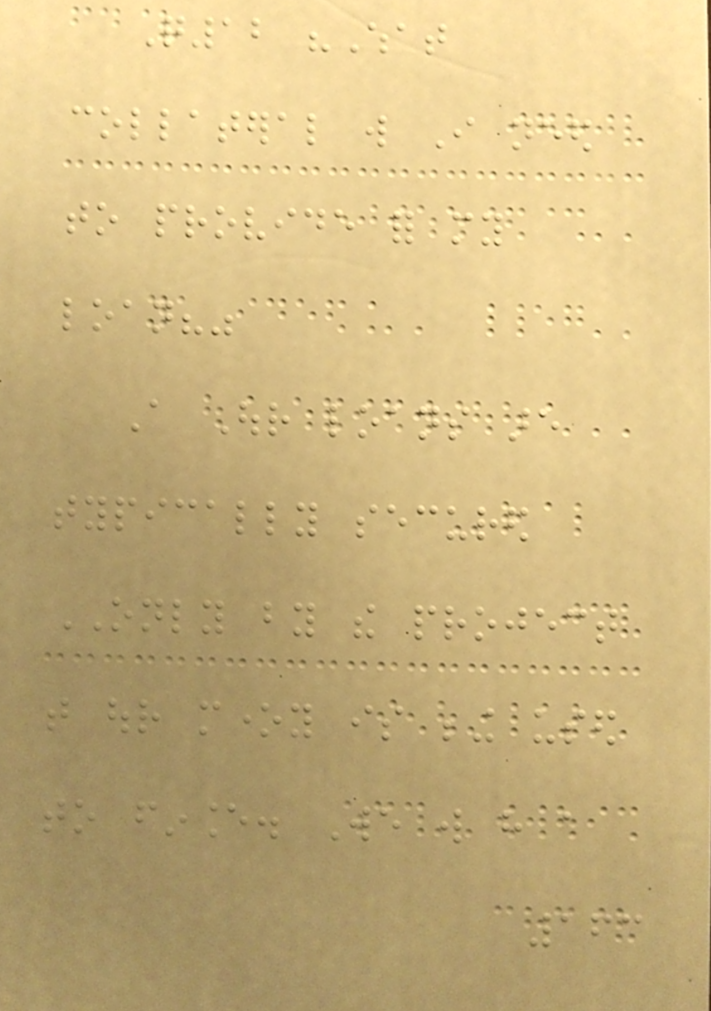Q12 "What
collateral will I need
to provide for my
loan?"
A Our loans are
typically secured
ONLY by the project
that our money is being used
to finance. We will have a
163
